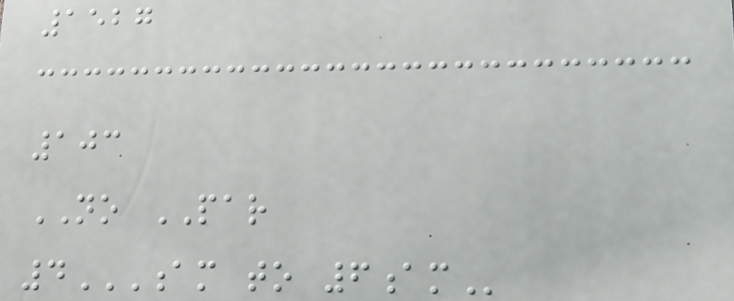1527
103
NO PAR
4AM TO 6AM
